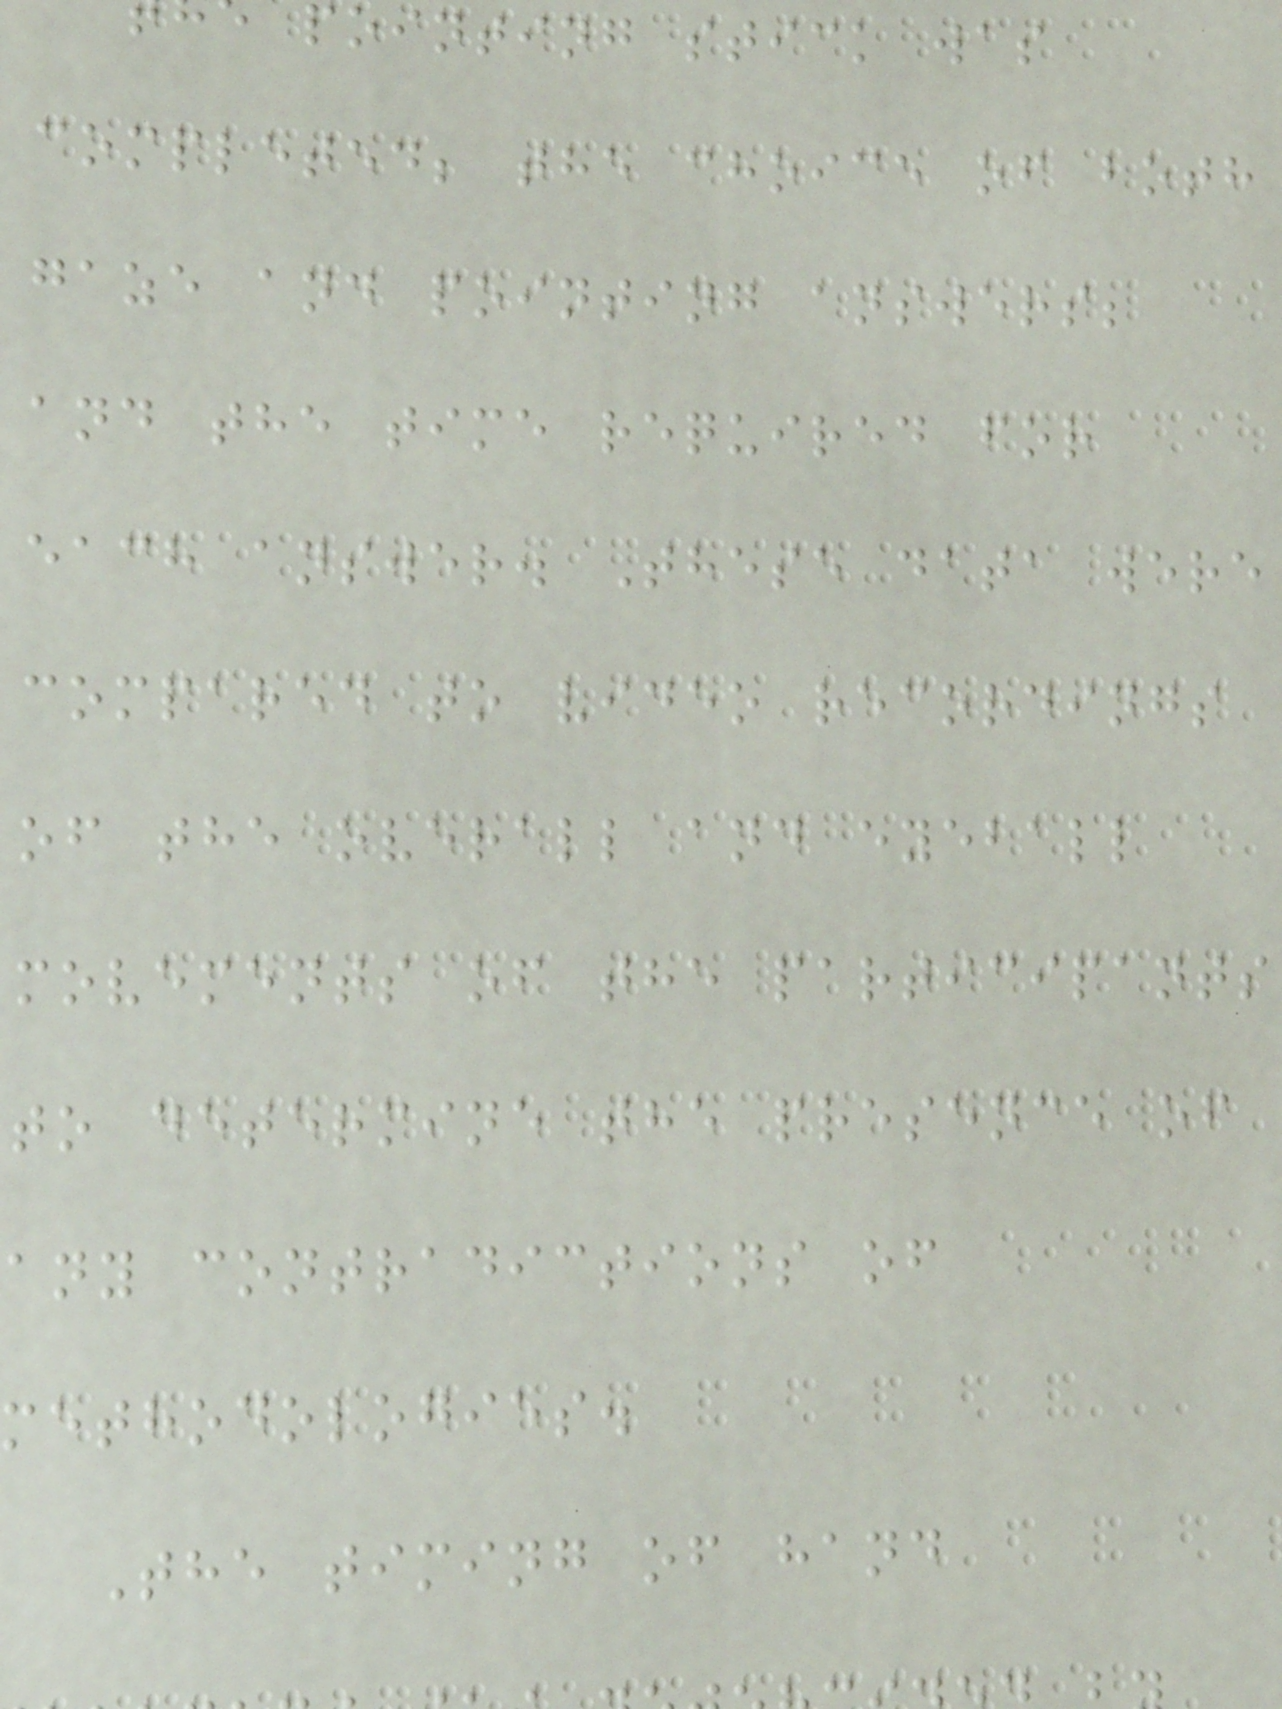pointing stick was
completed; the choice of both
gaze and pointing answers;
and the time required for
each answer. These data were
compared to video recordings
of the overall and eyeball
movements of the participants
to determine the presence of
any contradictions of
methodologies.
The timing of hand
